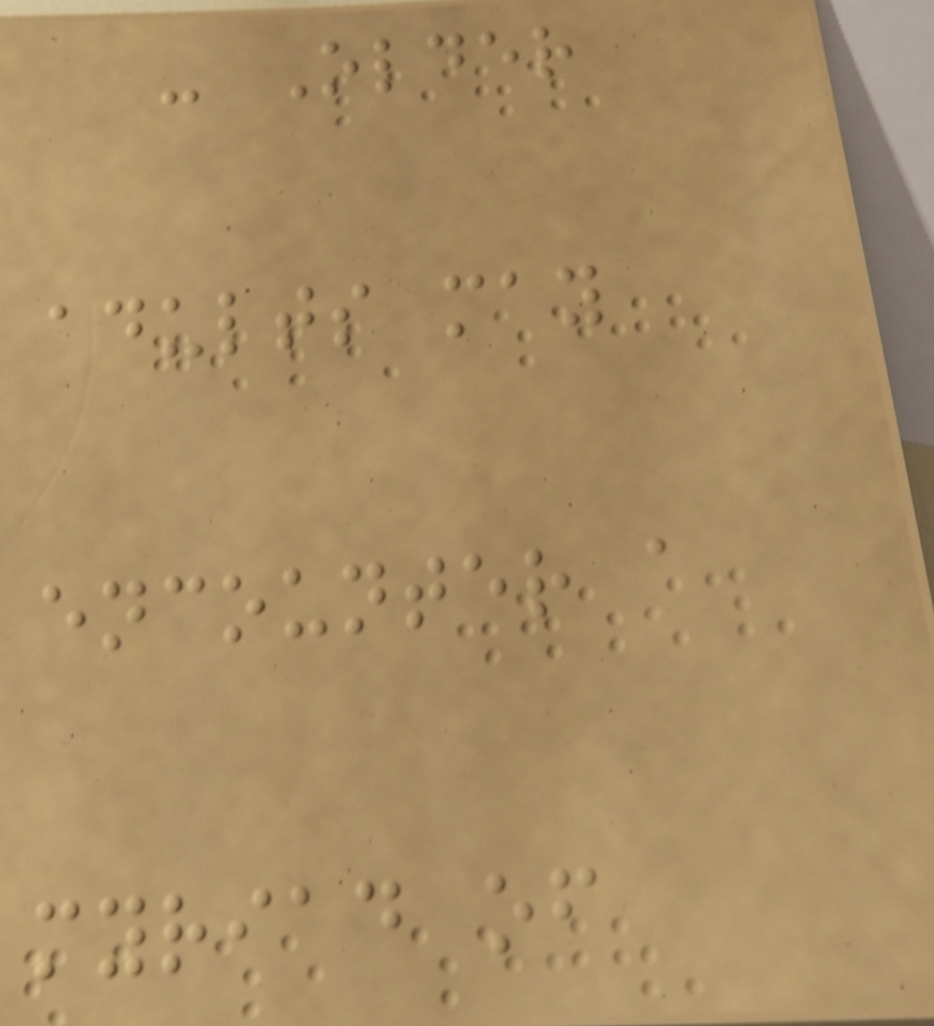- Older
adults may
encounter a
myriad of
